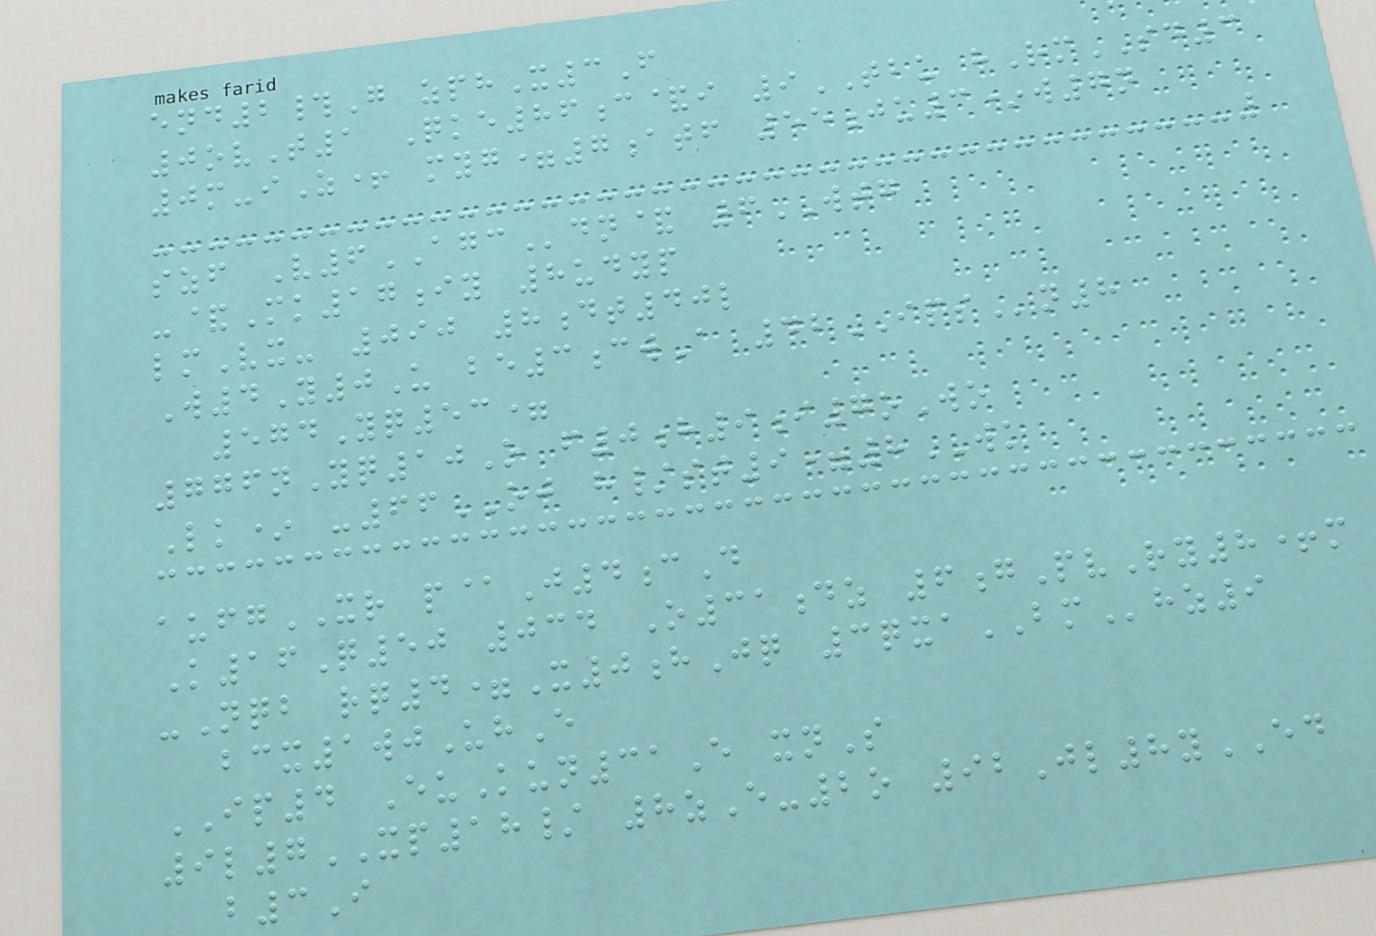end2#G zphX3F
0ovT1 Qke86c&i 9TBU hRmSD3
0m-iZ+ myg=7atf 55ju3*w7n
szf V6AGCdn& 6WTG
-&Mk17iy 8udyp
lmVx- 090 8dt40l
W4Y0U be3cwA 42IPSn8
574Yq53=
776nYq10O f0h9i7oWo
Lk* -66OJ h/st9=8WK
aufgXR p@J4cD
K16Q50 034 O31dz 6gPvRy8+m
-Nqb rq4=X0hJq 3qxaBMhz9
bcx1wjUhE
IP4 EuKun31E xnS
9l7XP18/ 8zE-2o 92Jl8yED
b3I
